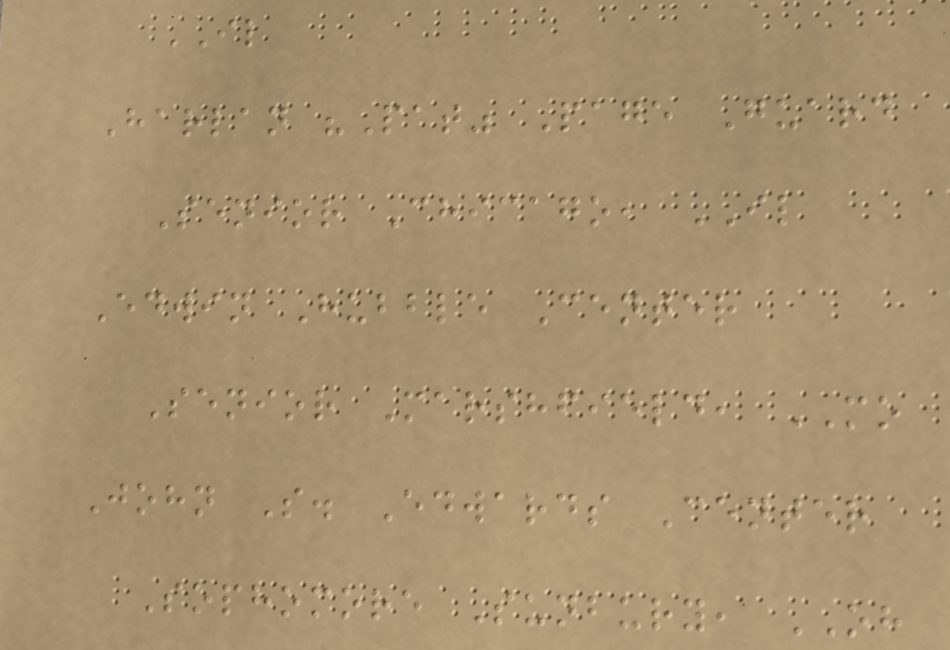IL
Harlan "Pat" Page Guard
Senior Chicago, IL
Edwin Hubble Center
Senior Marshfield, MO
John S. Edwards Center
Sophomore Sunbury, OH
